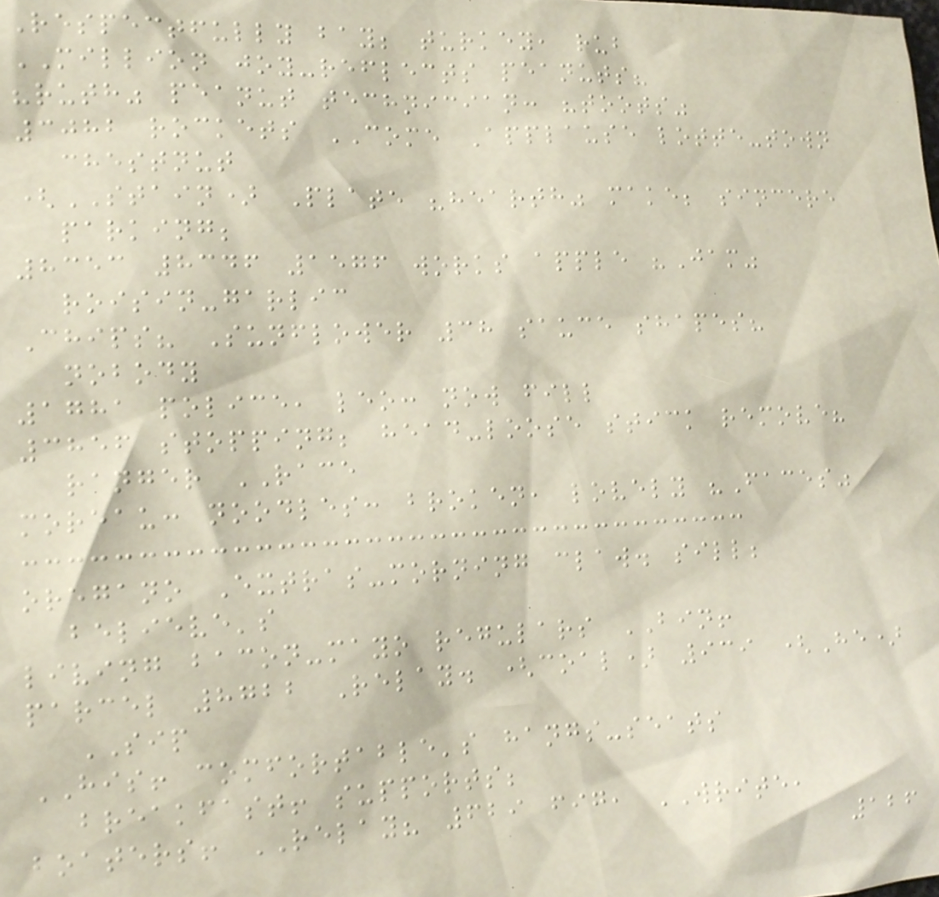Respectfully bay; turkey, rub
MILLION joy-reflects peanuts?
"ruth" peanut technician: "toots"
3082 rockets COME Applause lotte-town
chestnut
(STAIN) Plate "hearth" make; sincere
parking;
8353 8346 1576 works apple "Jam"
roisin-garlic
Chips? Sunflower 38 sauce shapes?
nobody
1781 police, leo: now fill
3856 stopping; head-loose stick remove?
ranger RACE
moreau: noodles: broken, lovely "Faces"
oregano Extras-morning claw. sill;
believe's
living bacon-mayo regulars BIN!
parcel 8722 Relay. (coal) 939 (He)
SIP
HIS! comfortable's hangs-seats
breakfast! supports;
boaters! RELAY? 629 fig, WRITE,
126
